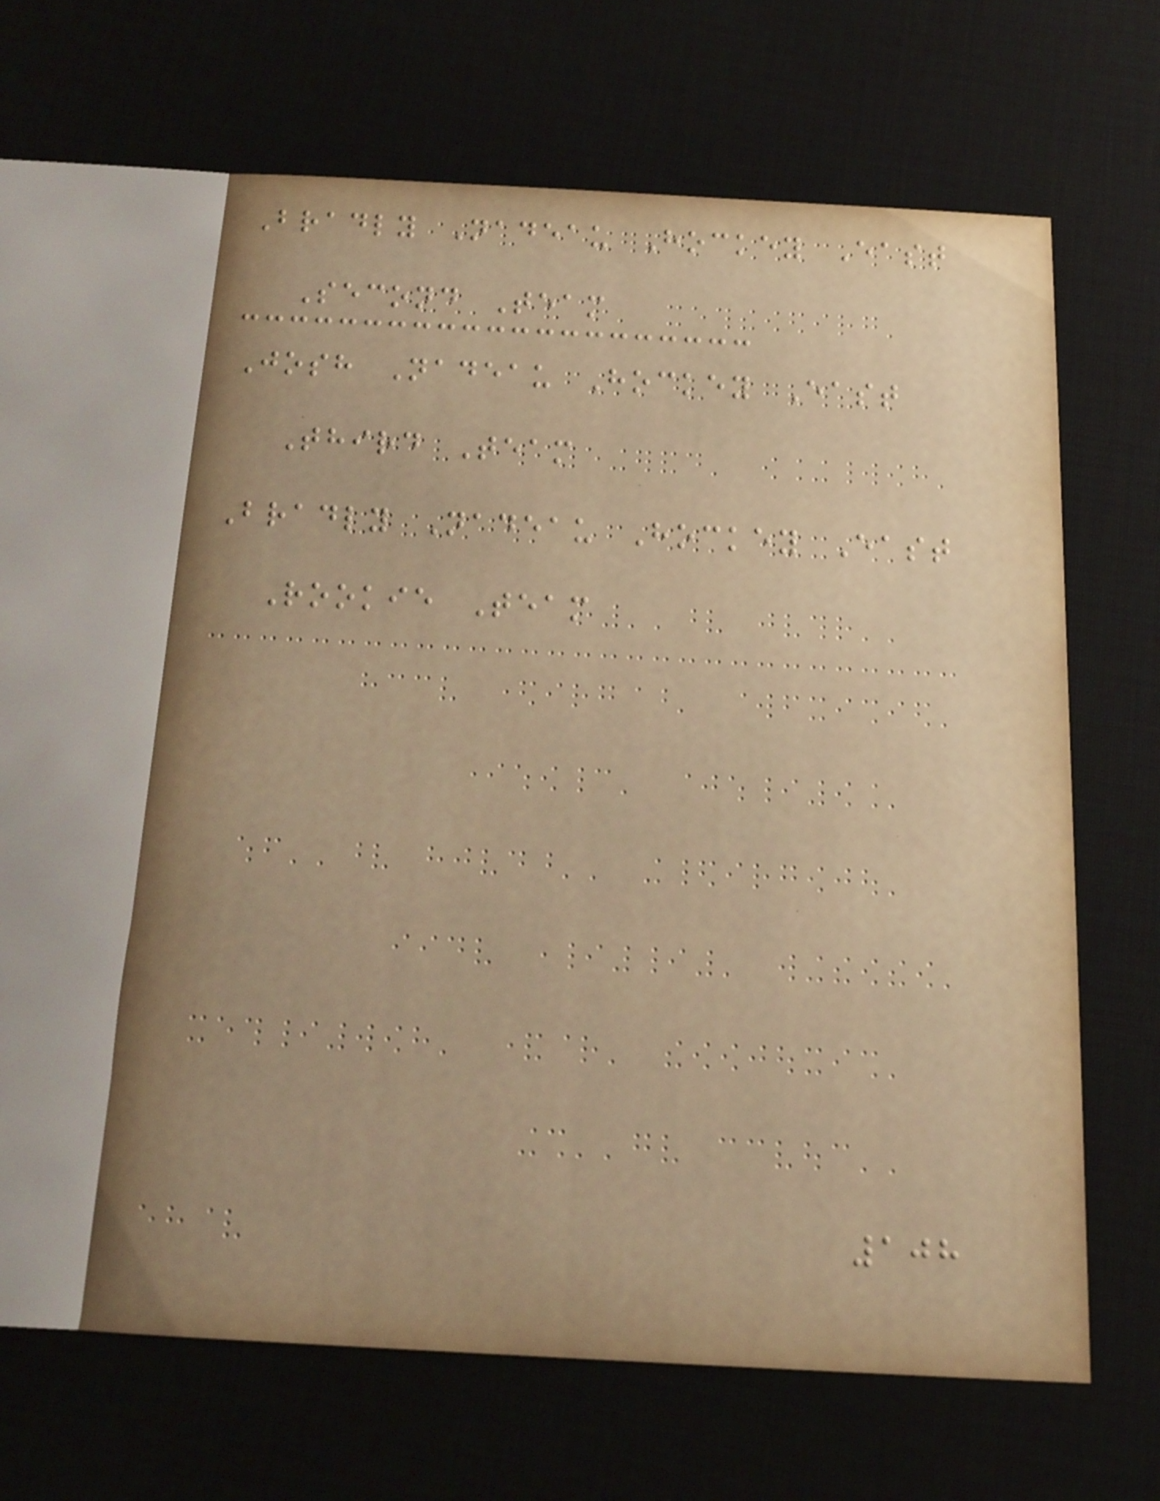Bradly Nadeau Hockey East
Second Team
Josh Nadeau Hockey East
Third Team
Bradly Nadeau Hockey East
Rookie Team
108
